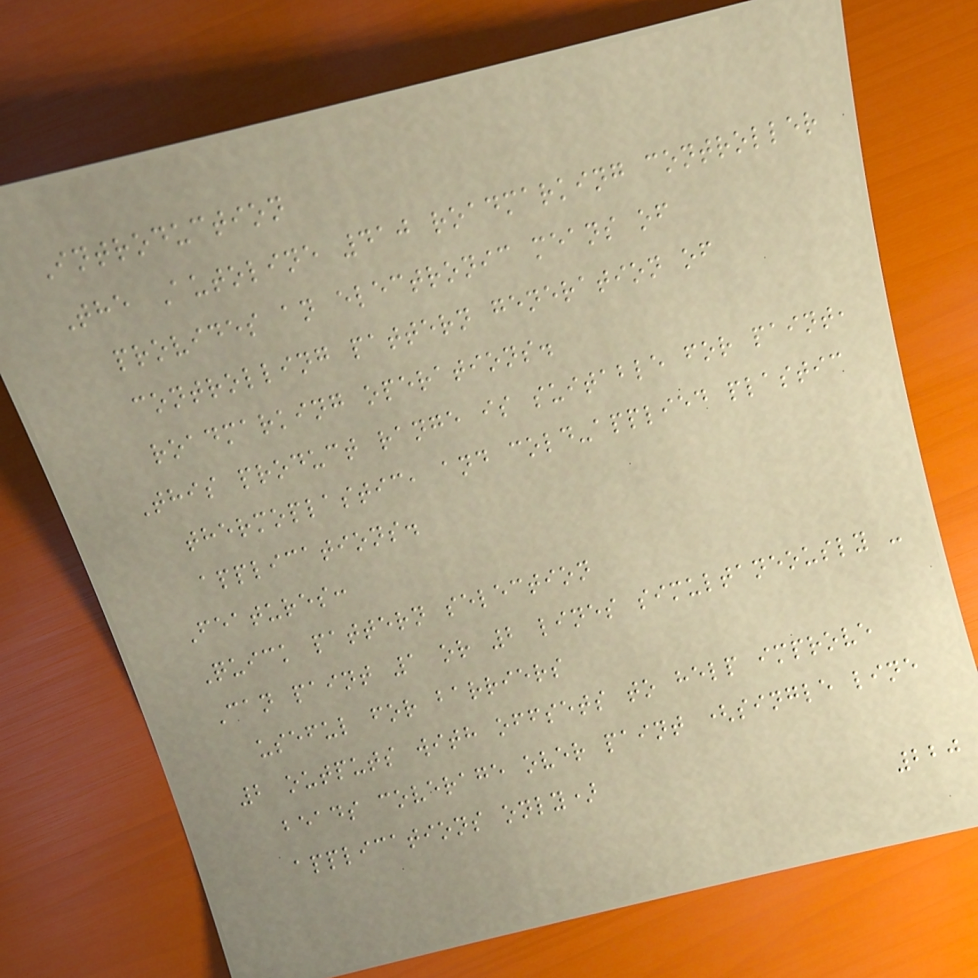Introduction
The Autoline 410 roadmarking controller
provides an electronic means of
controlling pattern generation of
roadmarking operations.
This product range is suitable for paint,
thermoplastic, and cold-applied plastic
applications.
Features:
Quick pattern selection
Can paint 1 or 2 lines simultaneously -
useful for barriers
2 outputs with offsets to help improve
beads coverage over paint (single line
applications only)
220
